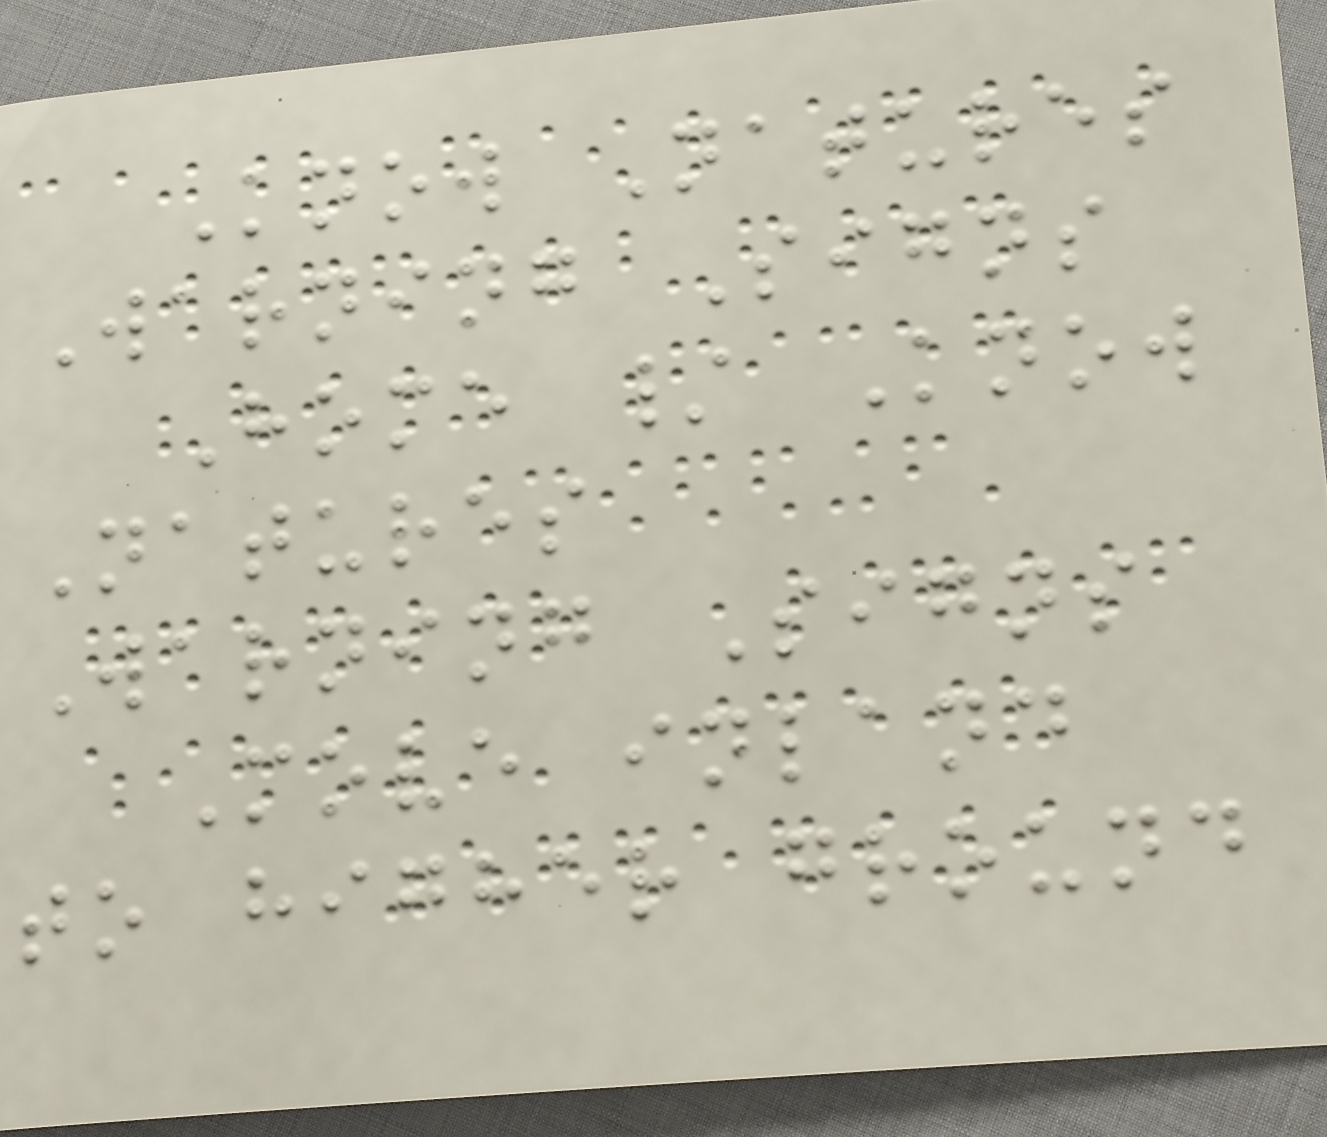Know Natures
Warning Signs
Home / Know
Natures
Warning Signs
Move inland
to higher ground
